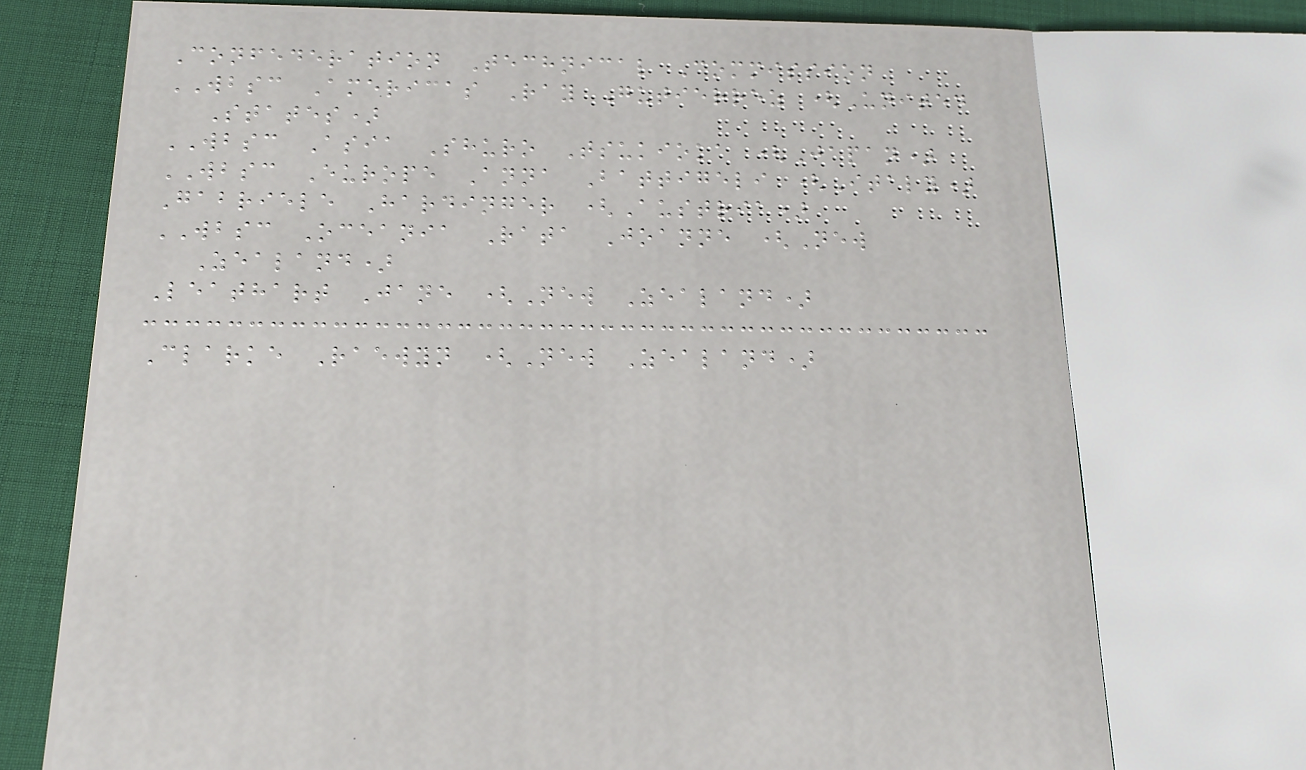Confederation Technical Commission
WBSC Americas Ray Gutierrez (United
States)
WBSC Asia Shuro Tsukioka (Japan)
WBSC Europe Anna Battigeli (Italy)
Gabriele Hardinger (Austria)
WBSC Oceania Rata Joanne (New
Zealand)
Leathart Jane (New Zealand)
Clarke Raewyn (New Zealand)
